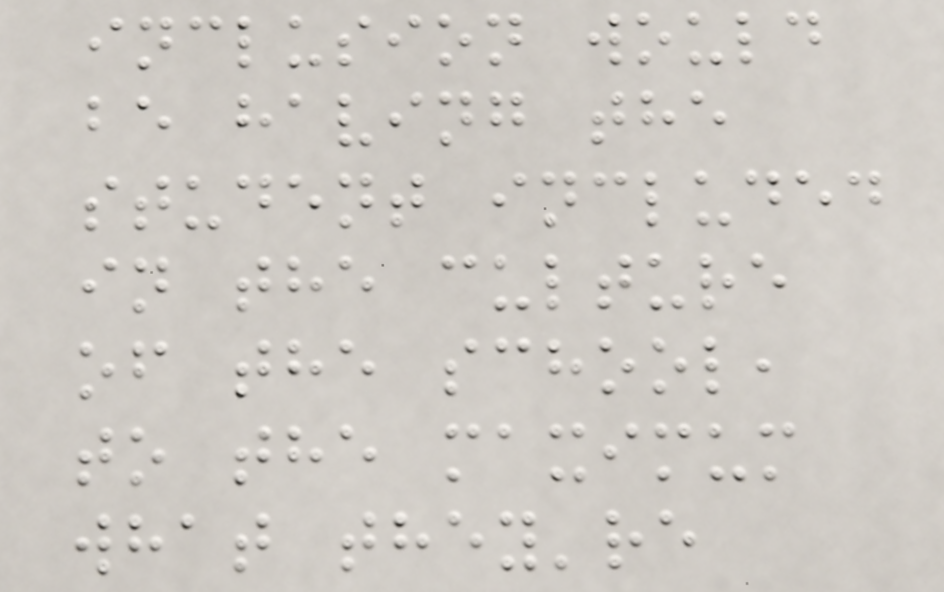inclusion would
be having the
student included
in the culture
of the school,
to the maximum
what they're
